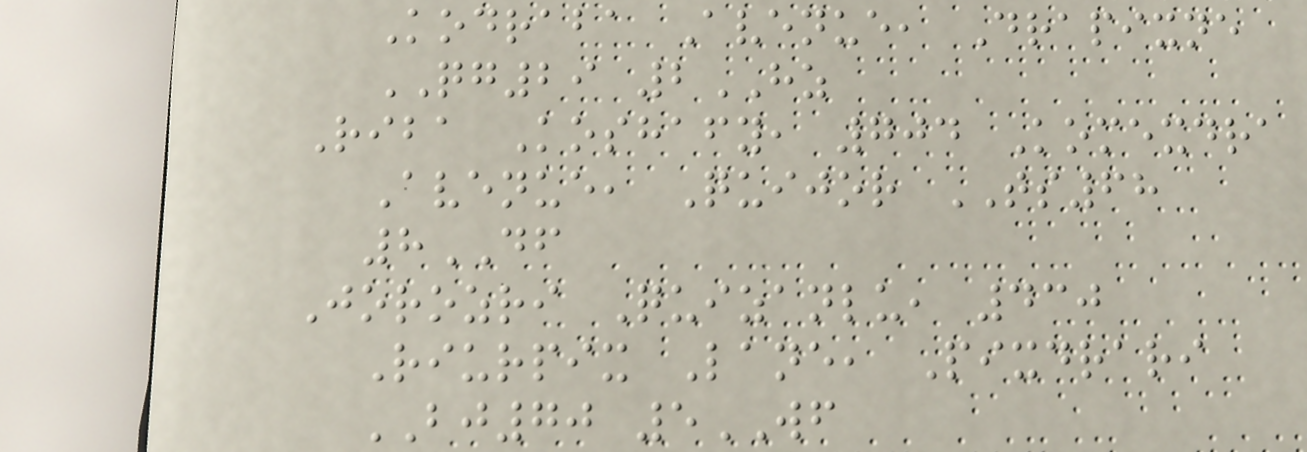Kodraba Avenue, Drapixne
QG29 2HZ
Riba Koshafy, 704 Komexdra
Avenue, Quijor TS68
8DF
Jorozri Quizanlu, 430
Riurpix Lane, Pixdrari
BJ70 5WF
